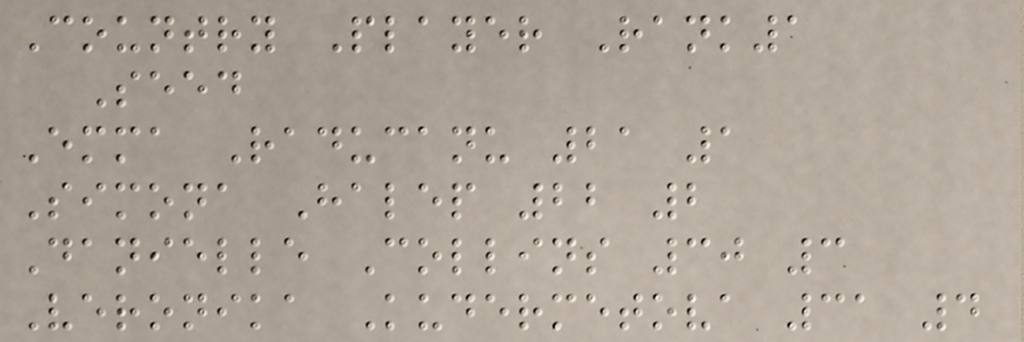Country Player Rank1
Seed
Emma Raducanu 21 1
Simona Halep 22 2
Danielle Collins 30 3
Veronika Kudermetova 31 4
